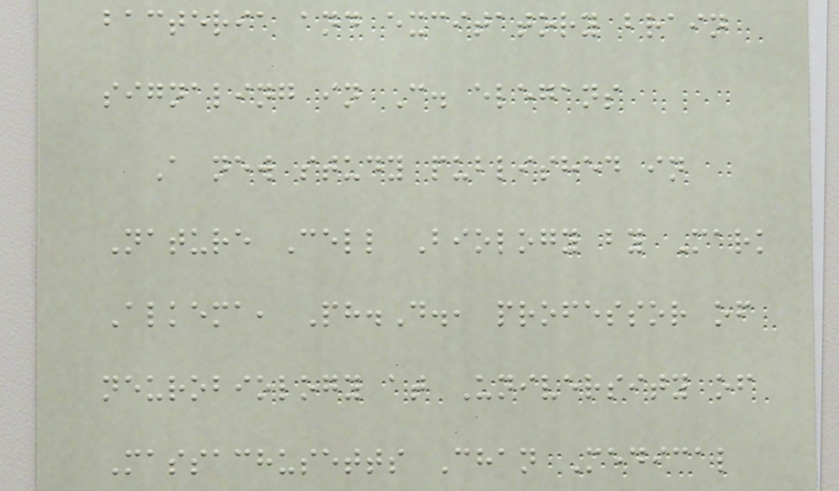bacteria and excitatory brain
signaling in C. elegans
A new study published in
Nature Cell Biology by Mark
Alkema, Ph.D., professor of
neurobiology at University of
Massachusetts Chan Medical
